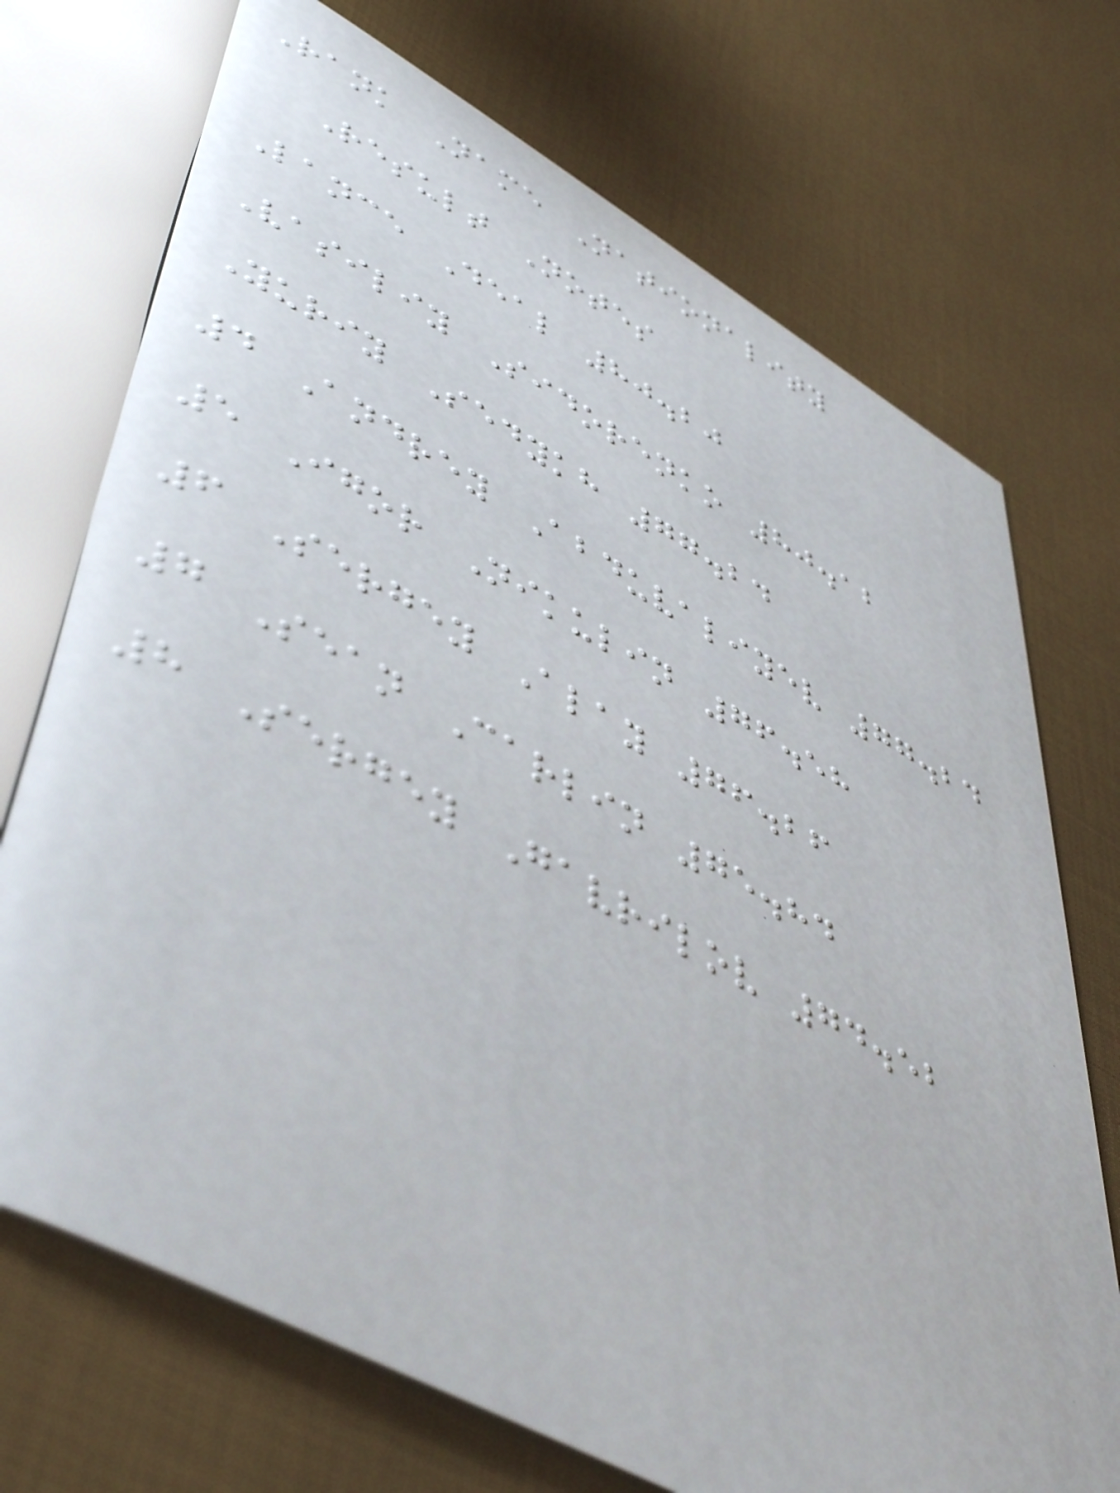Rank Name Nationality
Result Notes
Lance Deal 80.20
Vasiliy Sidorenko 80.12
Yuriy Sedykh 77.24
4 Andrey Abduvaliyev 77.24
5 Igor Nikulin 76.58
6 Sergey Alay 76.26
7 Sean Carlin 75.84
8 Sergey Gavrilov 74.52
